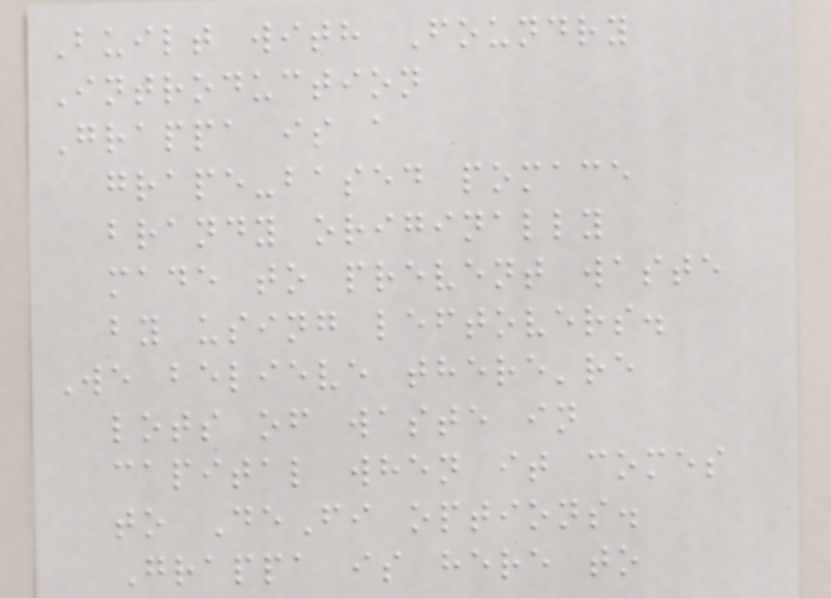Built with Foundry
Introduction
Grappa is a
grape-based pomace
brandy originally
made to prevent waste
by using leftovers.
We believe there're
lots of waste in
capital when it comes
to DeFi options.
Grappa is here to
